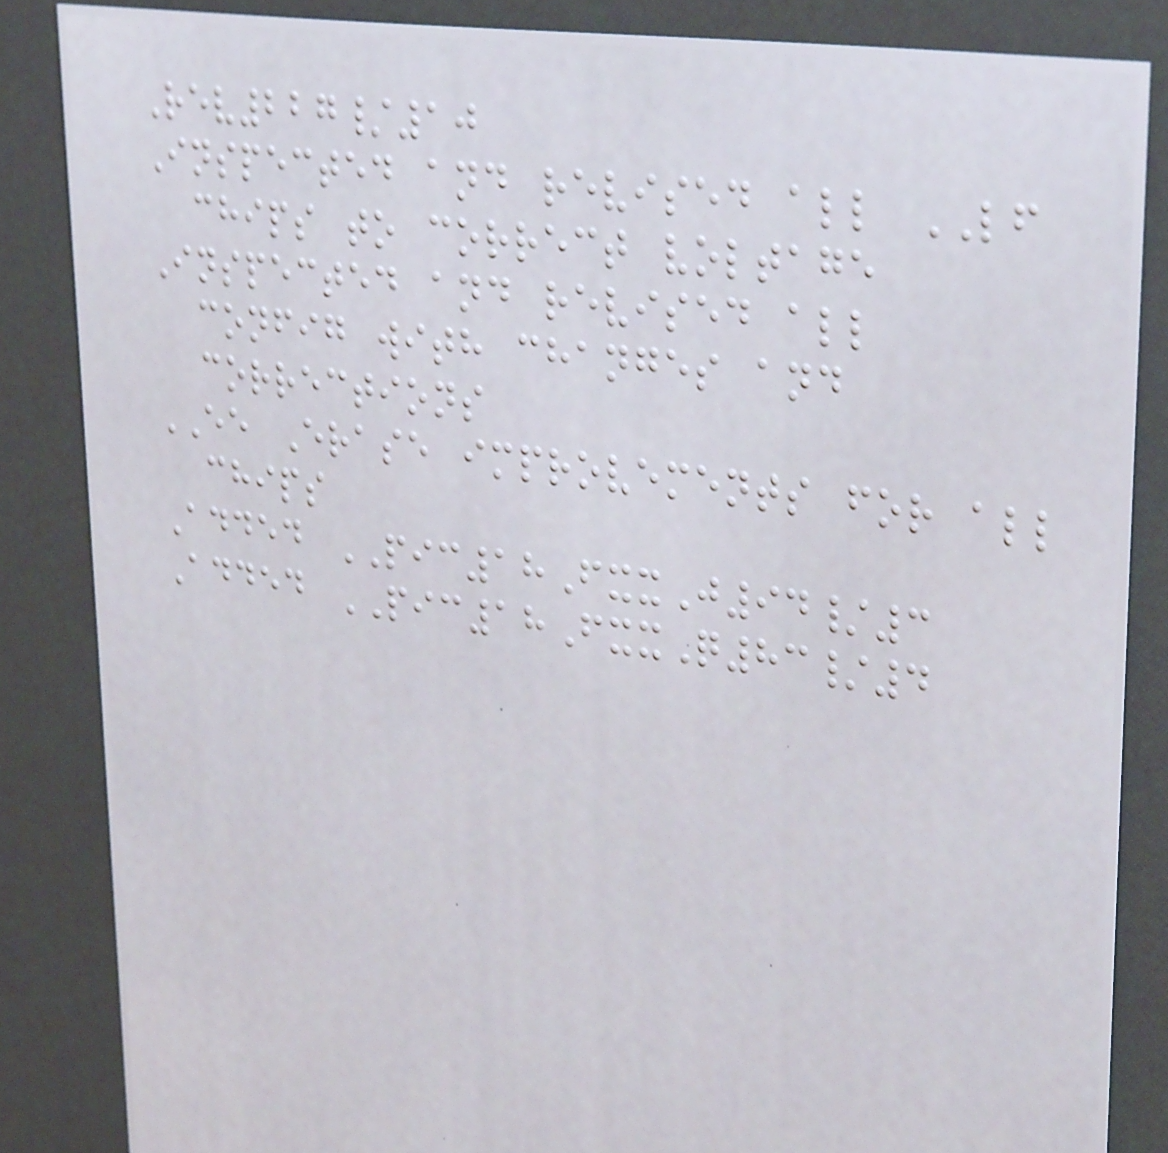Rev227/10
Inspected and revised all LF
chips to correct voltage
Inspected and revised all
config with changes and
corrections
EE Erase improvements for all
chips
Added PIC18FxxJ94/3
Added PIC18FxxQ83/4
